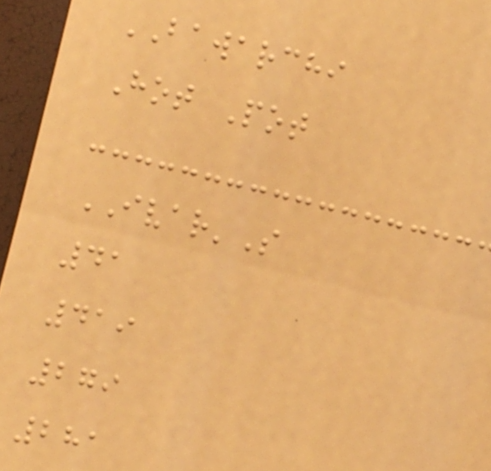BAWARCHI
Hot Pot
IVAR'S
41
419
279
281
